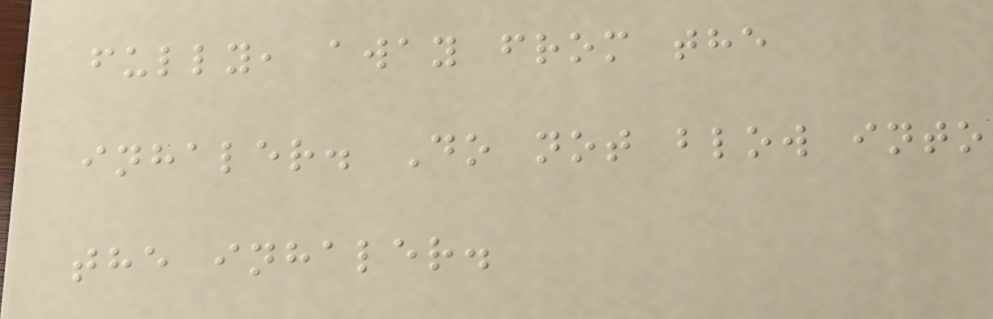fully, away from the
inhaler. Do not blow into
the inhaler.
